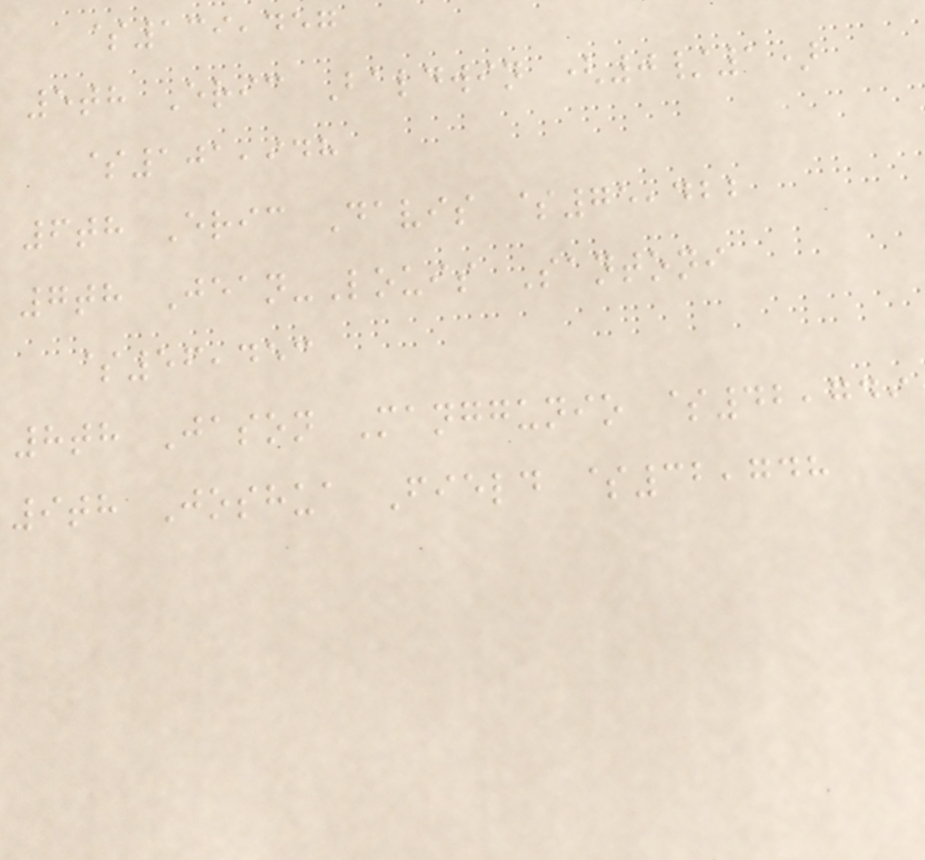$139,457
5th Eric Baldwin (0/1)
$101,948
6th Eric Davis $75,422
7th Jean-Louis Santoni
$56,453
8th Jason Manggunio $42,749
9th Joshua Field $32,748
